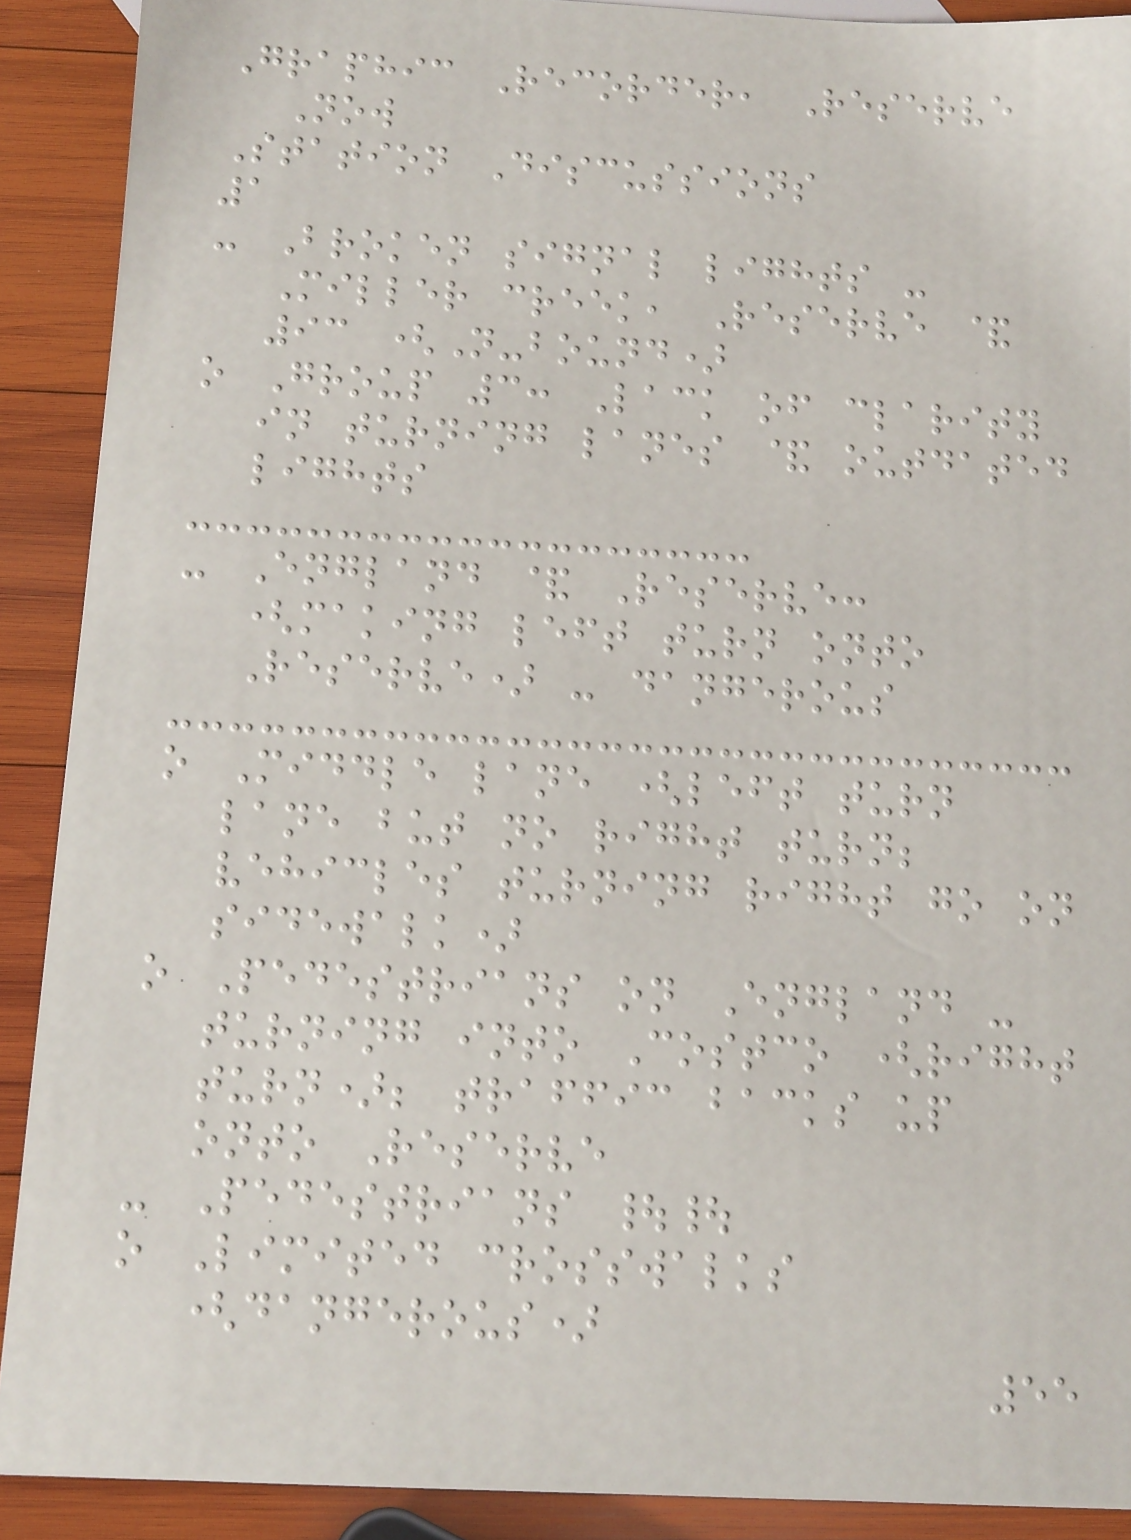Graphic Recorder, Reserve
Now
Station Discussions
1
- Broken signal lights -
Miller creek, Reserve &
93 (N-bound)
o Group 3: Lack of clarity
in turning lanes & outdated
lights
- England & Reserve:
(making left turn onto
Reserve) - dangerous
o Middle lane (left turn
lane but no right turn;
vehicles turning right go on
sidewalk)
o Pedestrians on England -
turning into Costco (right
turn); traffic backs up
onto Reserve
- Pedestrians ||
o Limited crosswalks
(dangerous)
55
